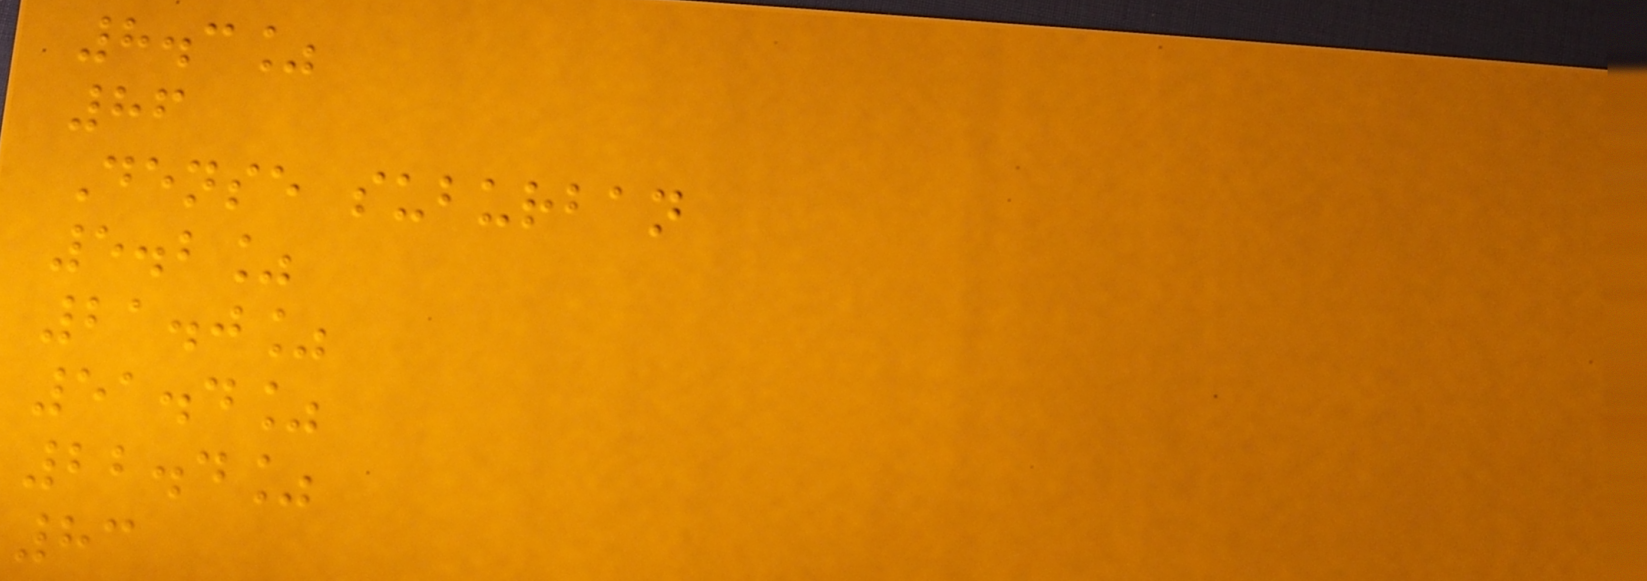8.3%
86
Dense suburban
5.2%
21.0%
51.4%
22.4%
83
